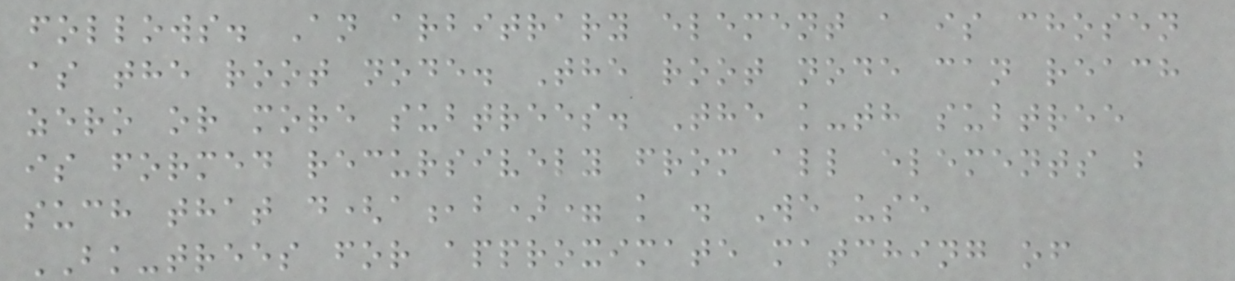follows. An arbitrary element a is chosen
as the root node. The root node can reach
zero or more subtrees. The k-th subtree
is formed recursively from all elements b
such that d(a,b)= k . We use
BK-trees for approximate matching of
